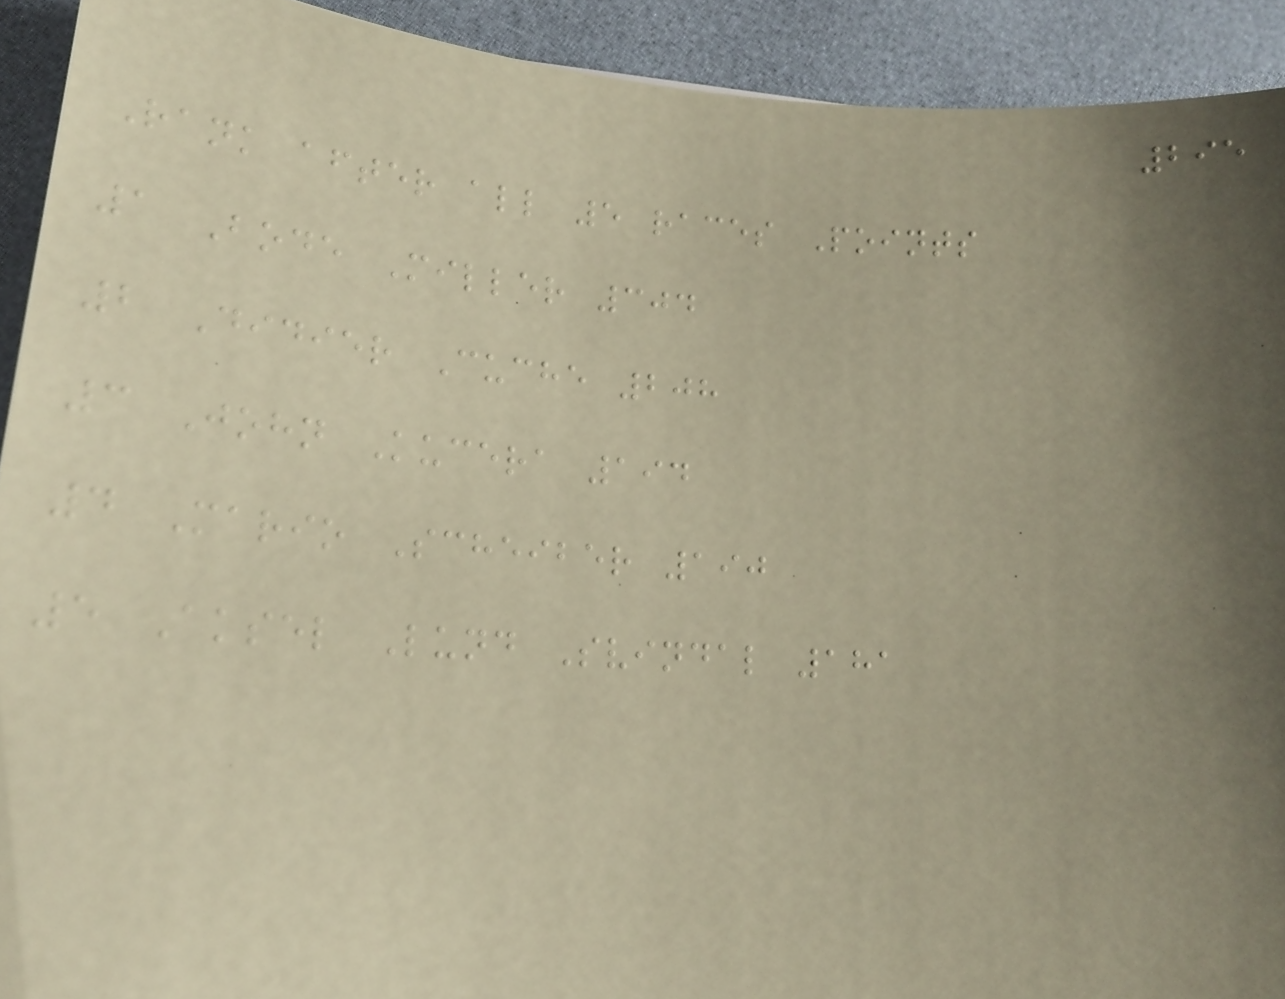295
Rank after all 5 races Points
1 Bode Miller 304
2 Didier Cuche 208
3 John Kucera 194
4 Mario Scheiber 190
5 Aksel Lund Svindal 181
